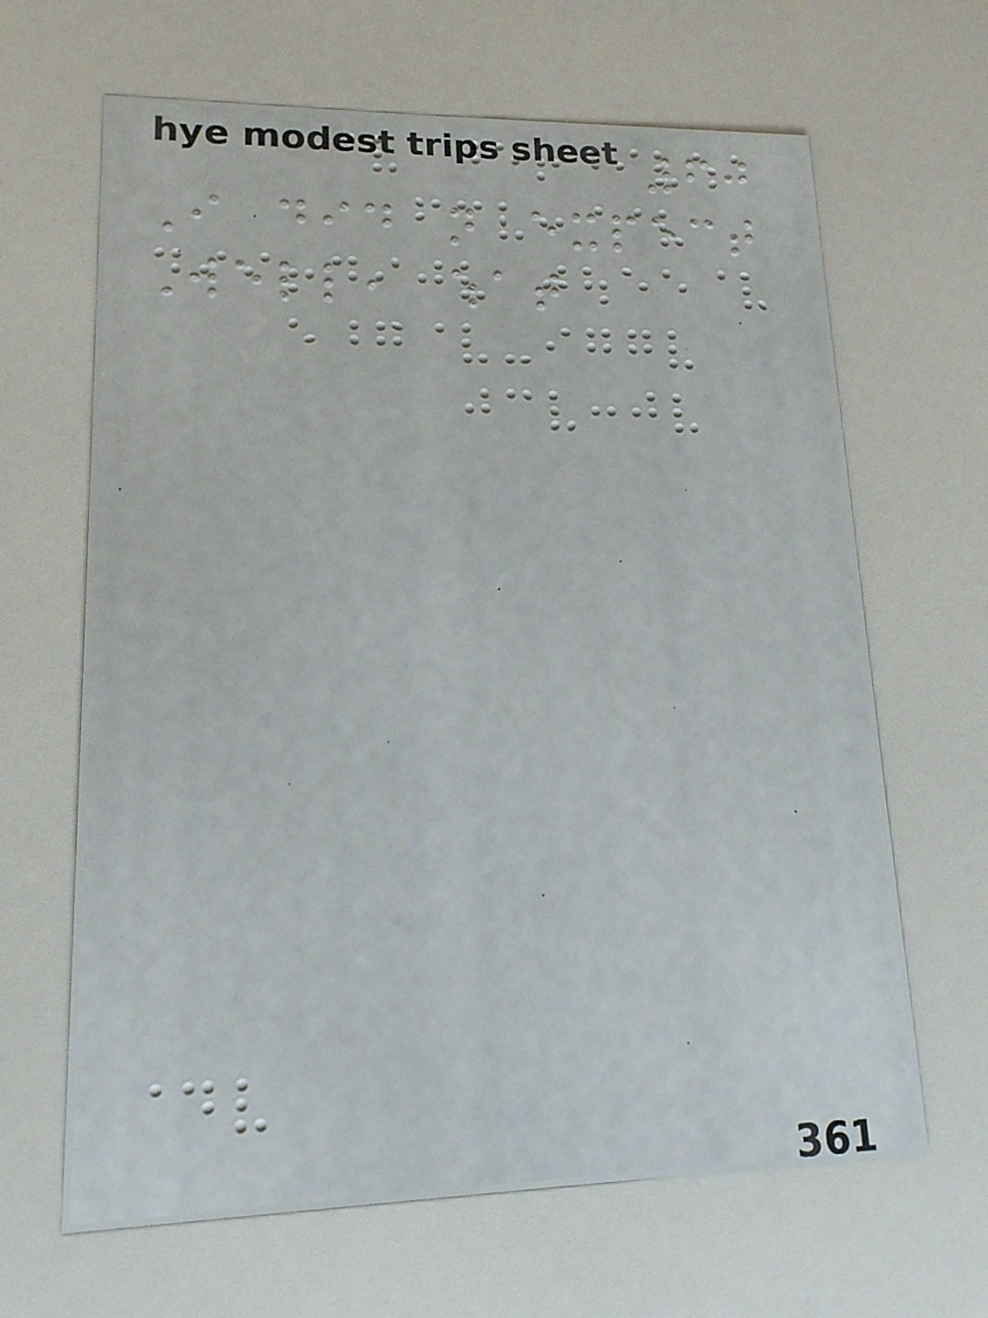60
I did not expect
Well, what
